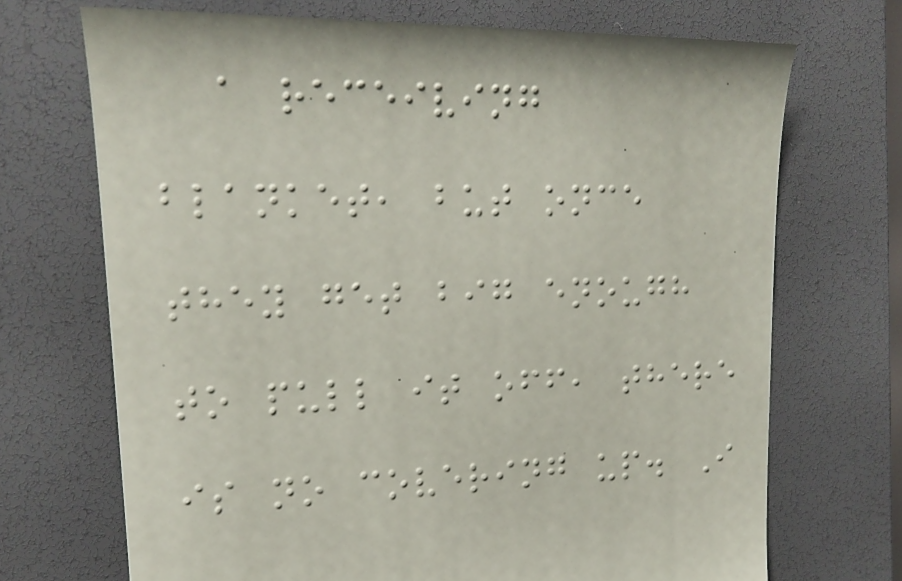a receiving
blanket, but once
they get big enough
to pull it off, there
is no covering up. I
